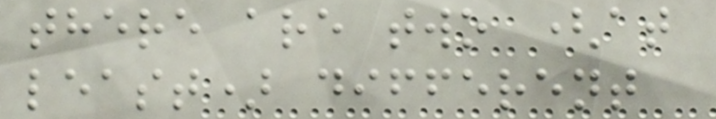there are two (at
least) different
